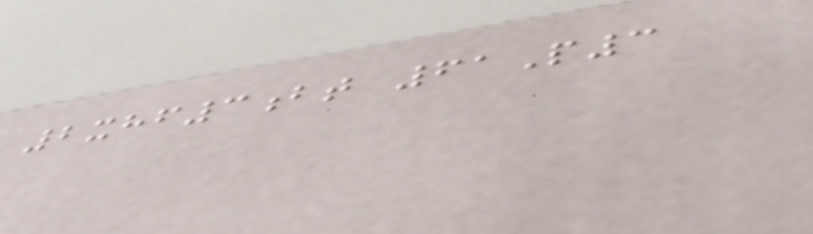2xhf3bt 61P3
